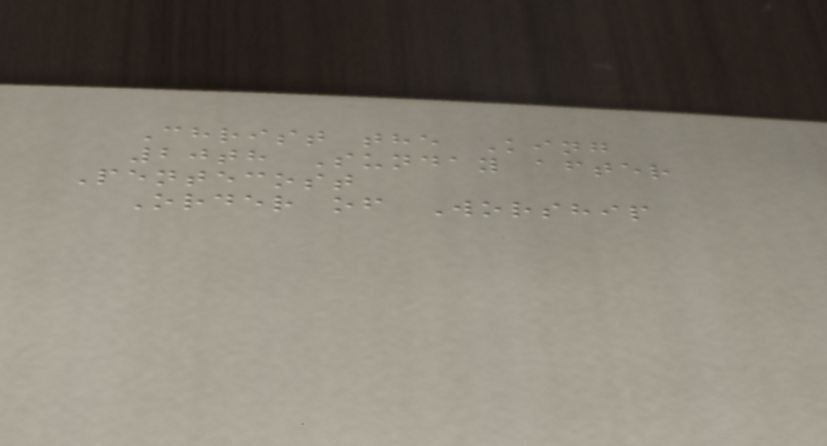Christ the King
20th Sunday after
Pentecost
Order of Worship
